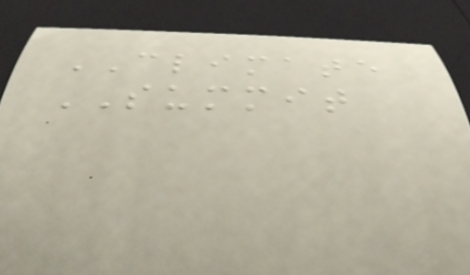CLIMATE
SUMMIT
